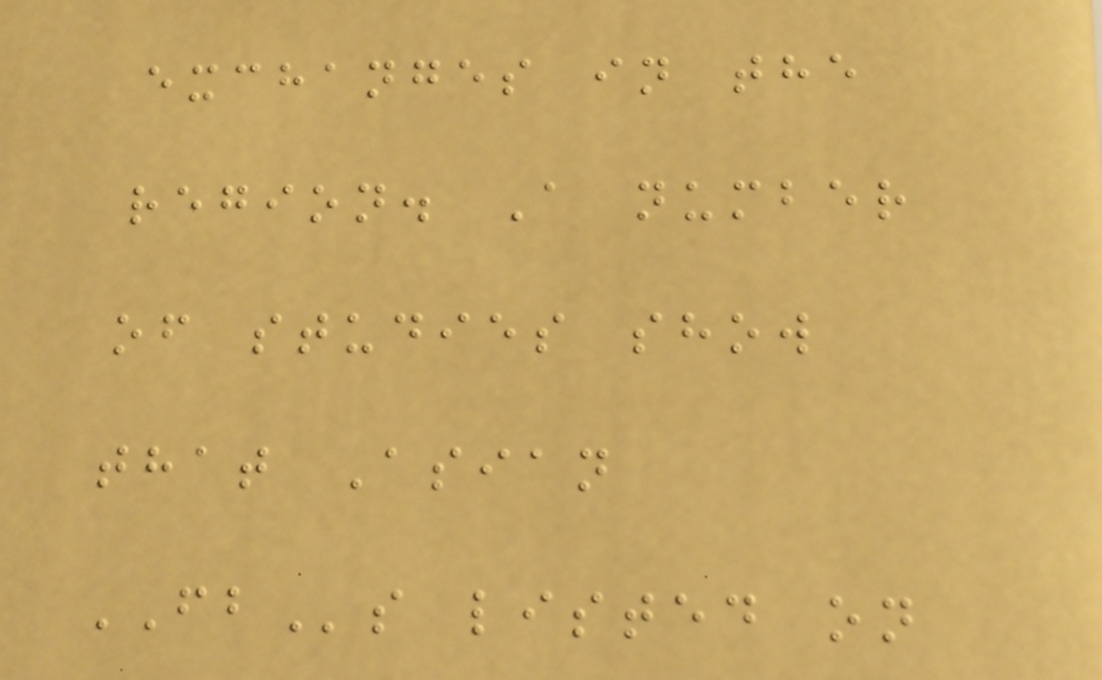exchanges in the
region. A number
of studies show
that Asian
FBs listed on
